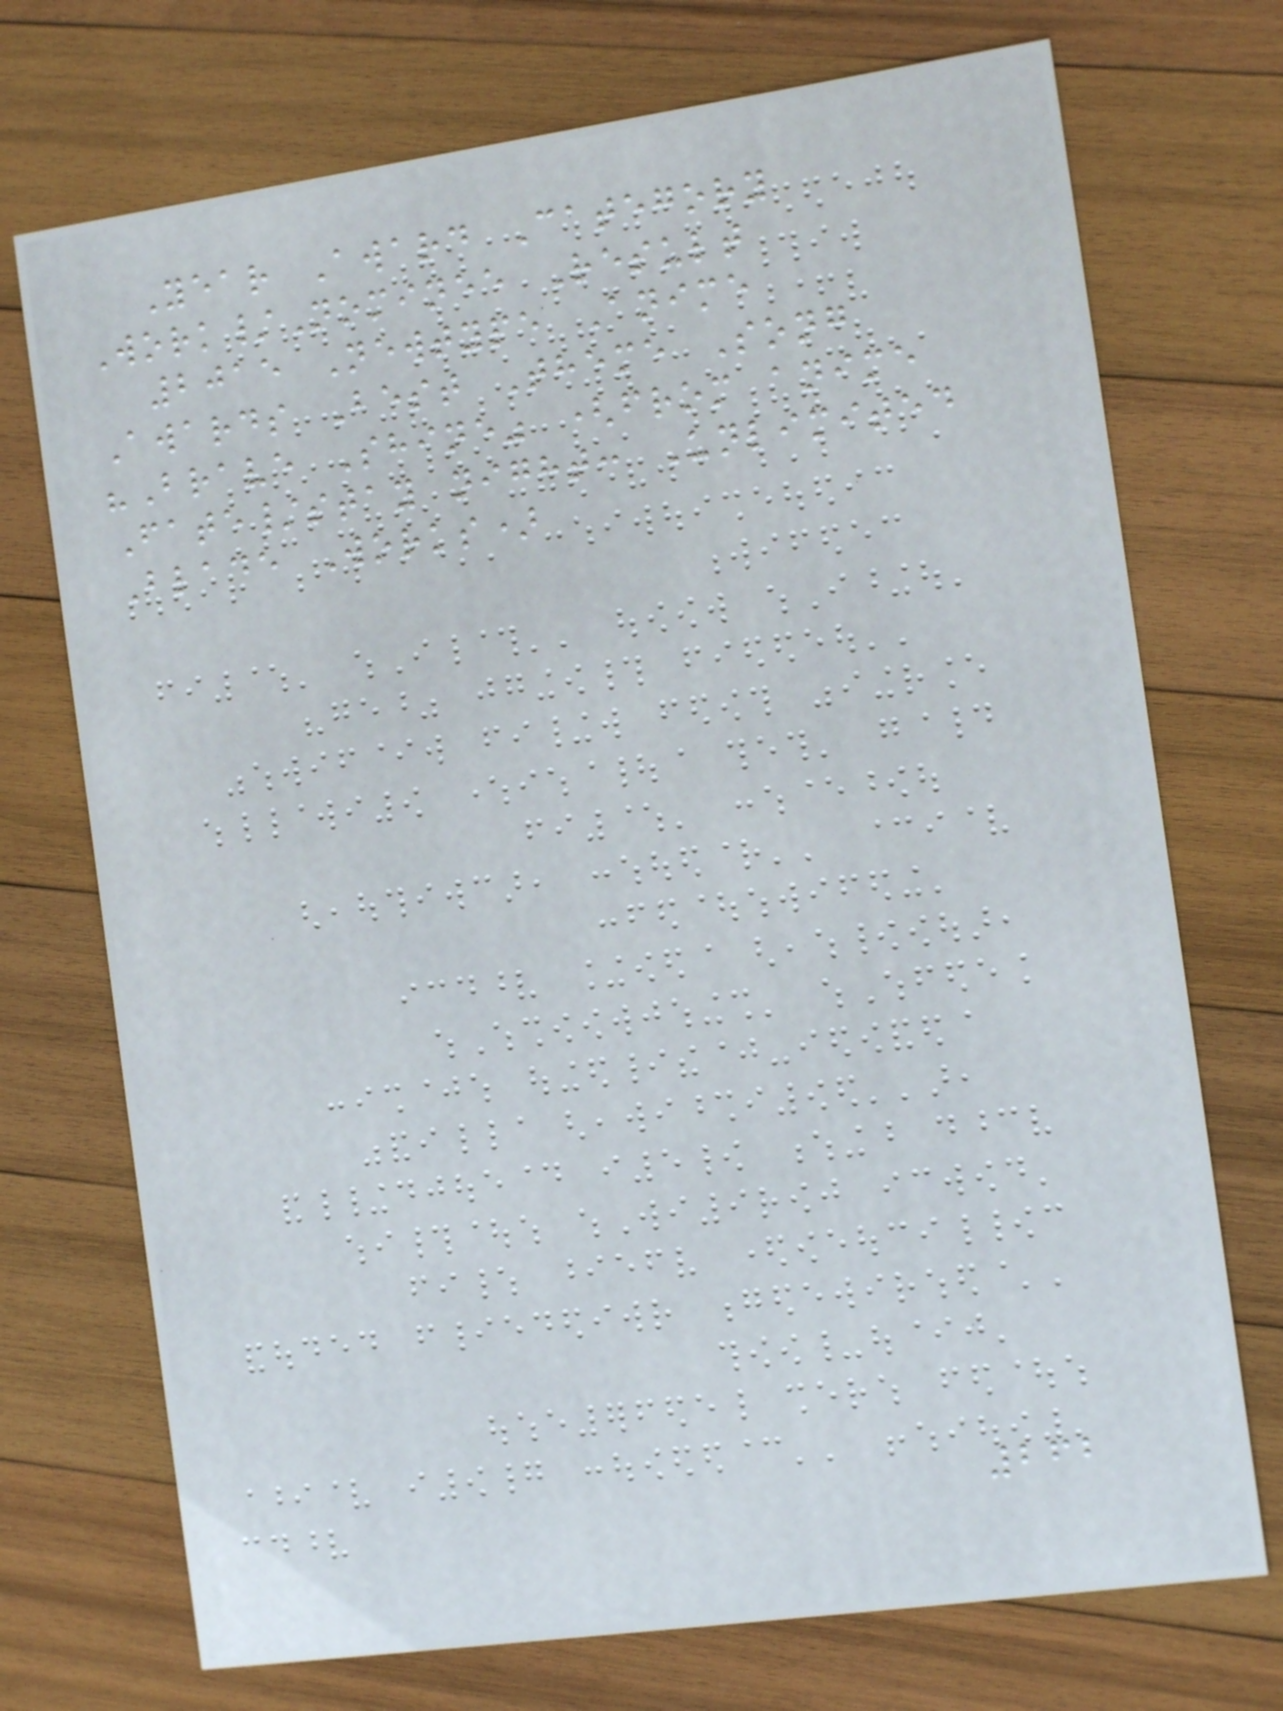Year Award Category
Work/Nominee Result
2015 Newtype Anime
Awards Best Theme Song
"Brave Shine" (from anime
Fate/stay night: Unlimited
Blade Works)
262
